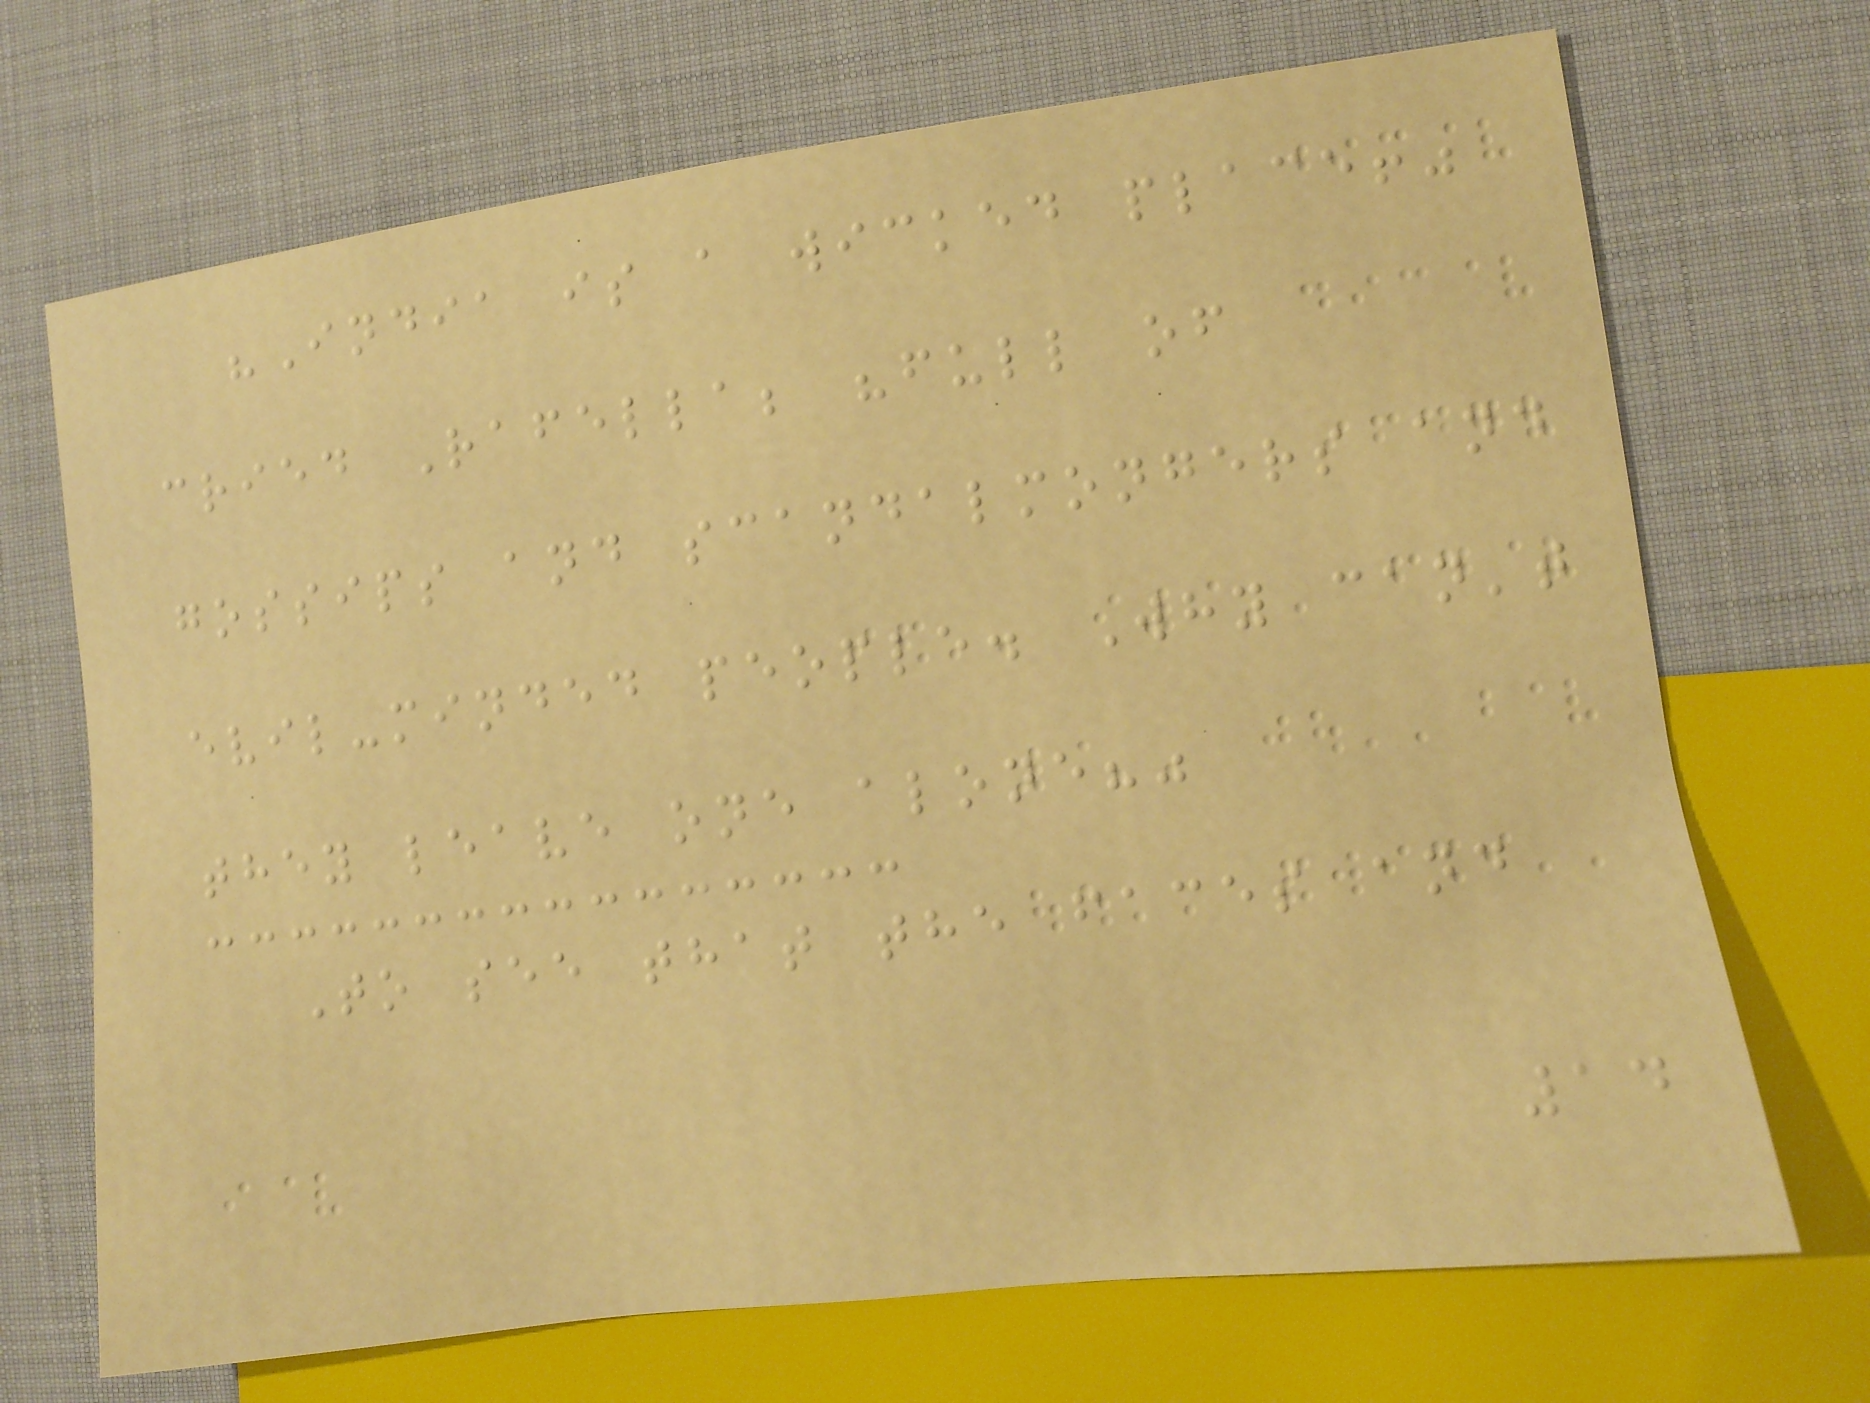"India is a wicked place!"
cried Rafella; "full of
gossips and scandalmongers and
evil-minded people. Why can't
they leave one alone?"
To see that the faces and
14
